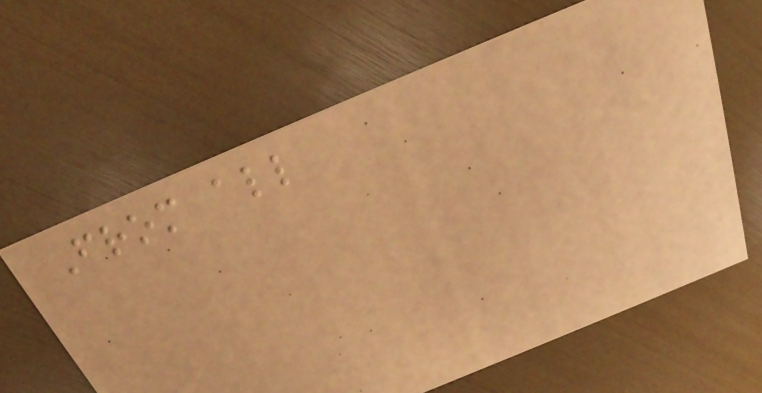From all
